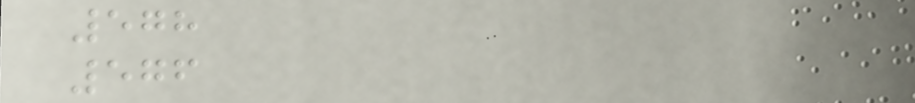578
576
